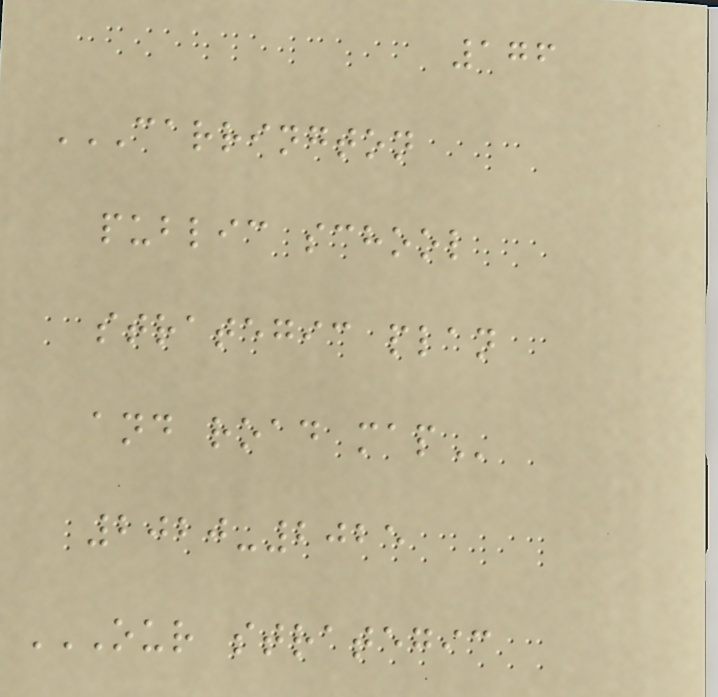176
CARRINGTON
PUBLIC SCHOOL
STRATEGIC PLAN
AND ROAD MAP
2020-2025
OUR STRATEGIC
